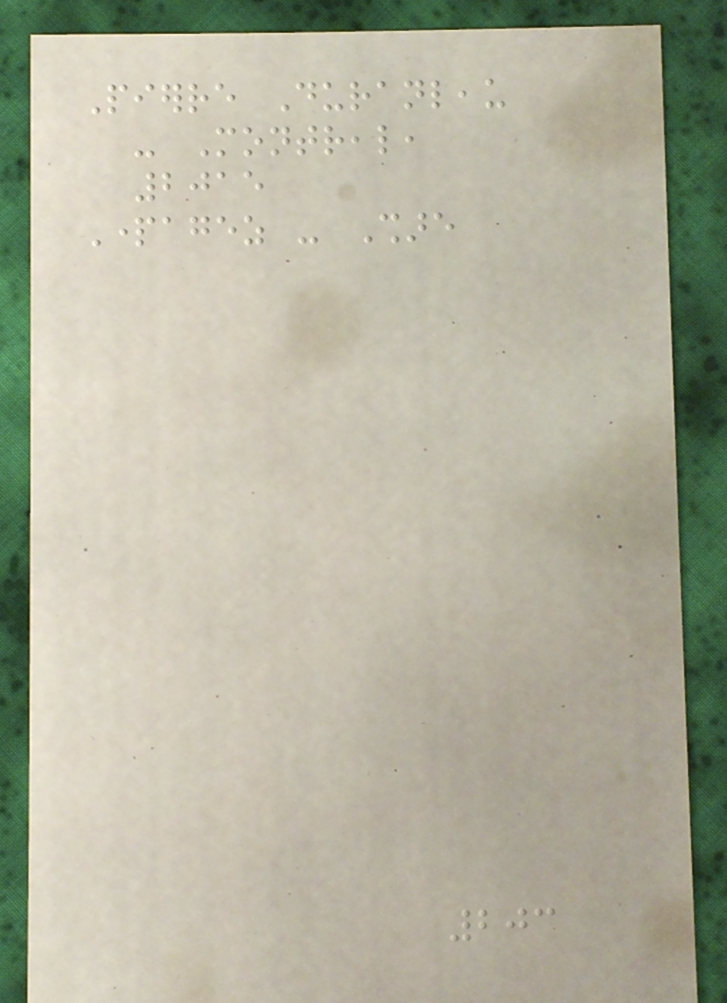Pierre Duranleau
- Montreal,
2015
Partagez - Share
203
